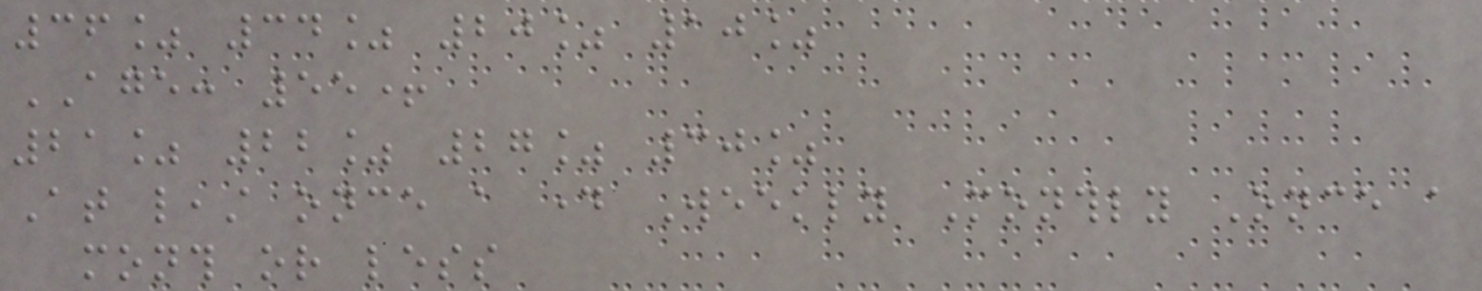36% 34% 20% 10%
AGE: 55+
21% 22% 27% 30%
At least once a day Weekly Monthly Once a
month or less
